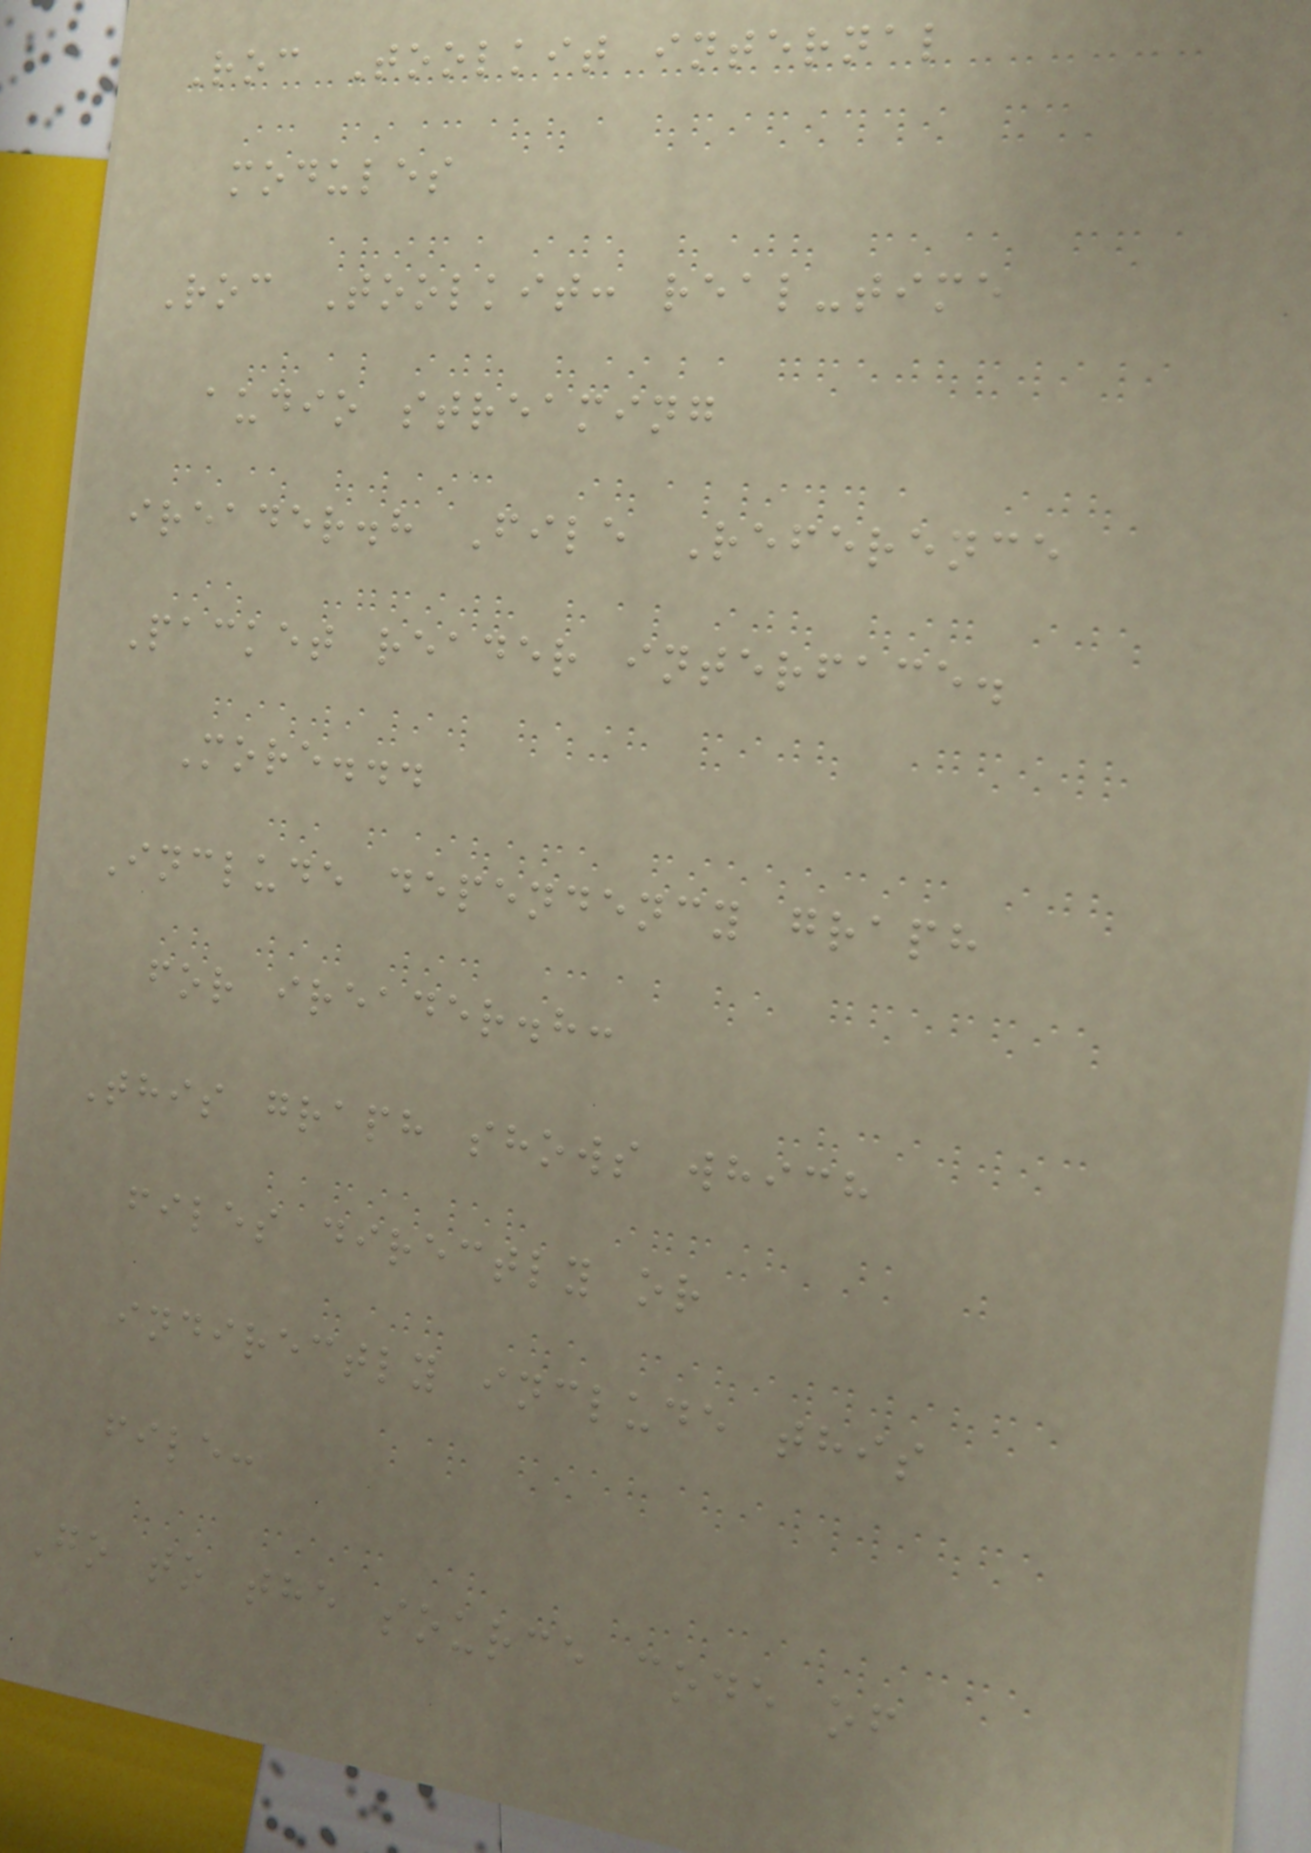Roc Toolkit internal
modules
Roc Toolkit: real-time
audio streaming
ireader.h File Reference
Packet reader interface.
More...
Include dependency graph
for ireader.h:
This graph shows which
files directly or
indirectly include this
file:
Go to the source code of
